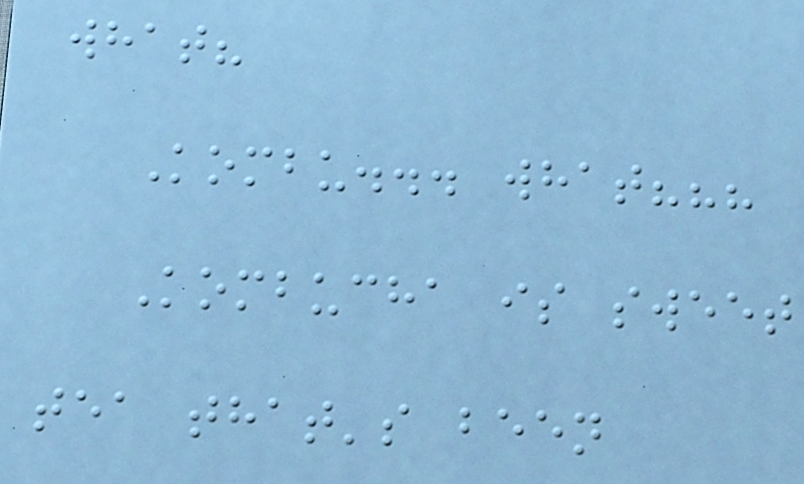what?
Kombu... what???
Kombucha is sweet
tea that's been
